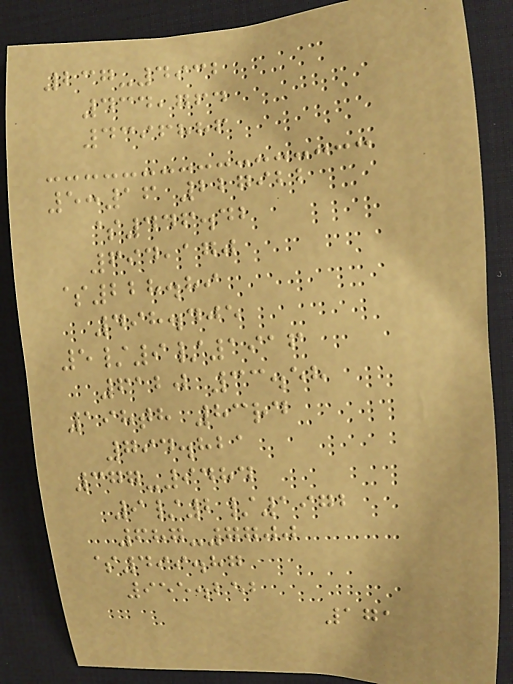237-4932
434,764
4396886
5:16 227922
$446.42
694,170
$228.89
498.405
5/9/1916
6120 33.58
198th 83rd
794.821
377-9484
9/2/1972
687-7700
$499.87
955.252
171
